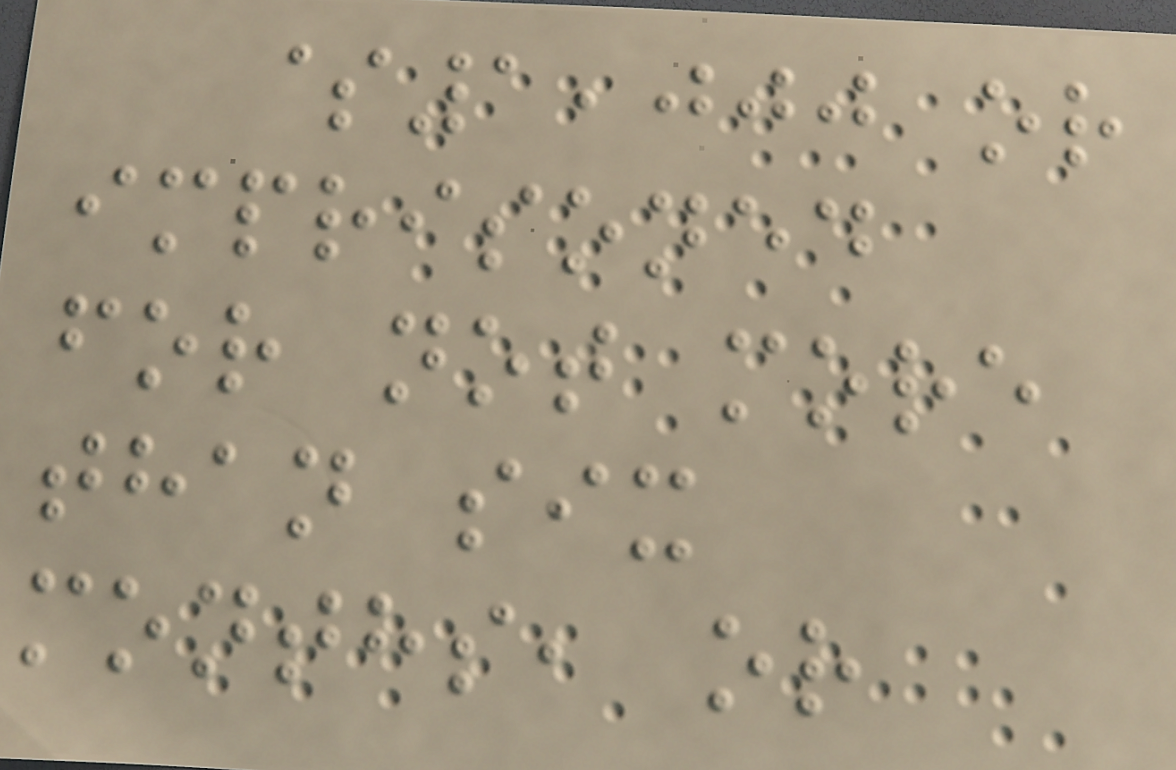$1,000 or
imprisoned
for not more
than six
months, or
